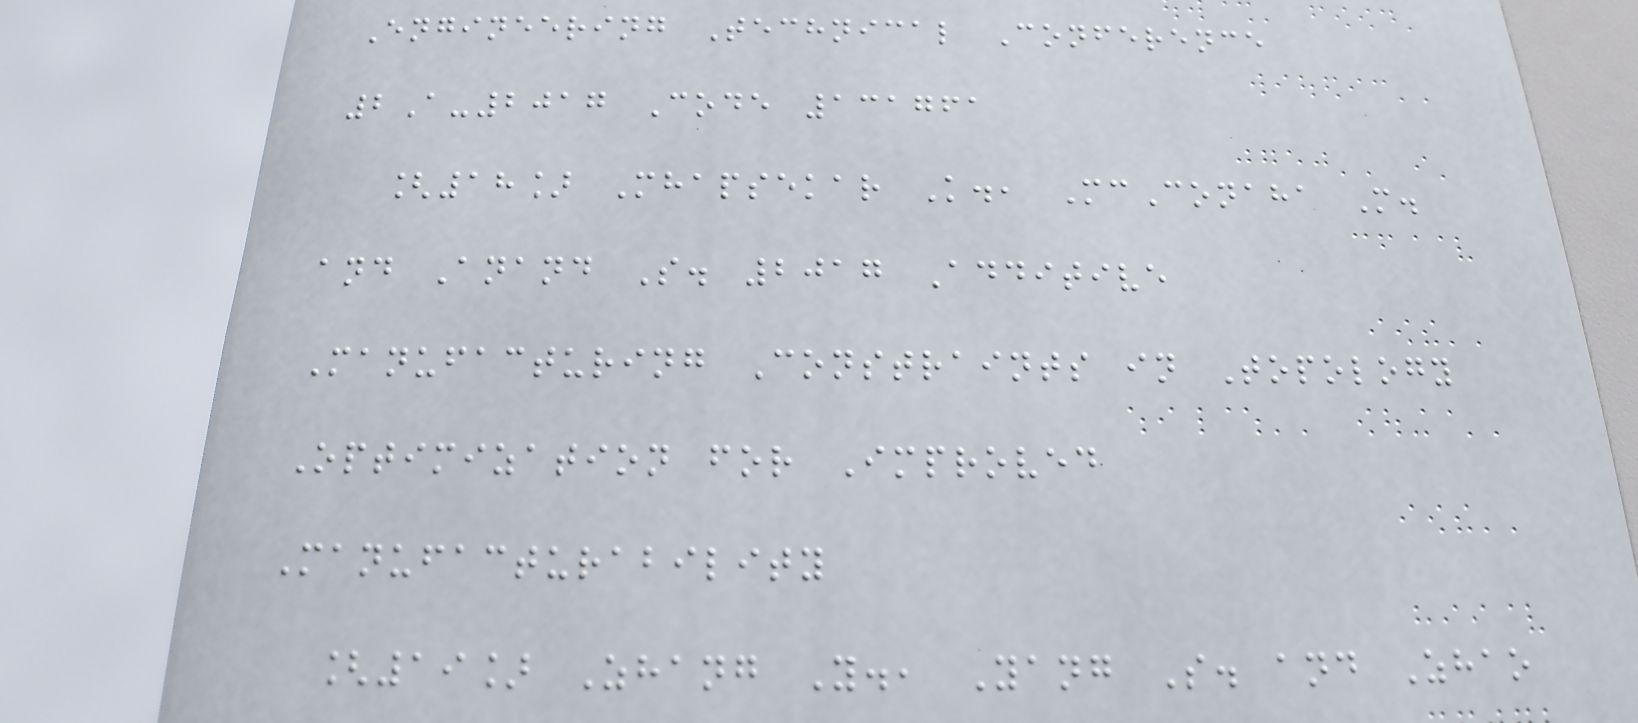Engineering Technical Conference
2A-2017 Code 131761
[18] Mhapsekar K., McConaha M.
and Anand S. 2017 Additive
Manufacturing Constraints in Topology
Optimization for Improved
Manufacturability
[19] Zhang Y., Yang S. and Zhao
